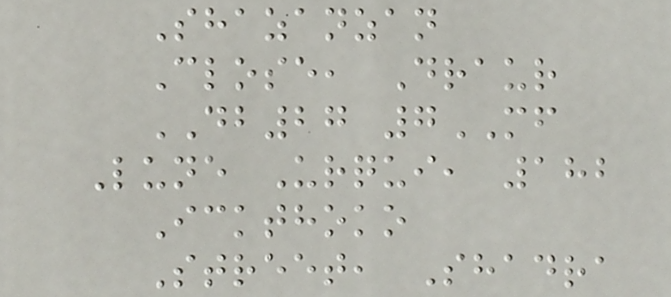Shazanzan
Close, Draur
DB27 7MF
Lune Urqui, 182
Ickthoko
Street, Shadra
